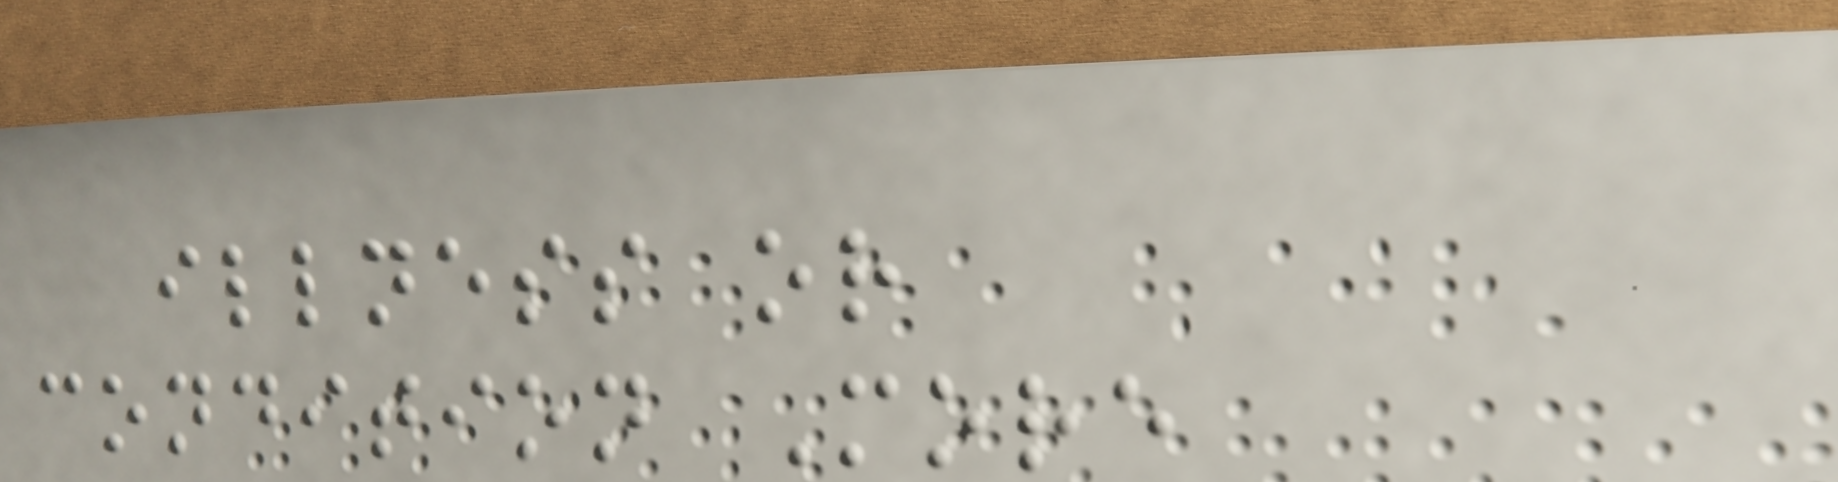illness or
condition More
